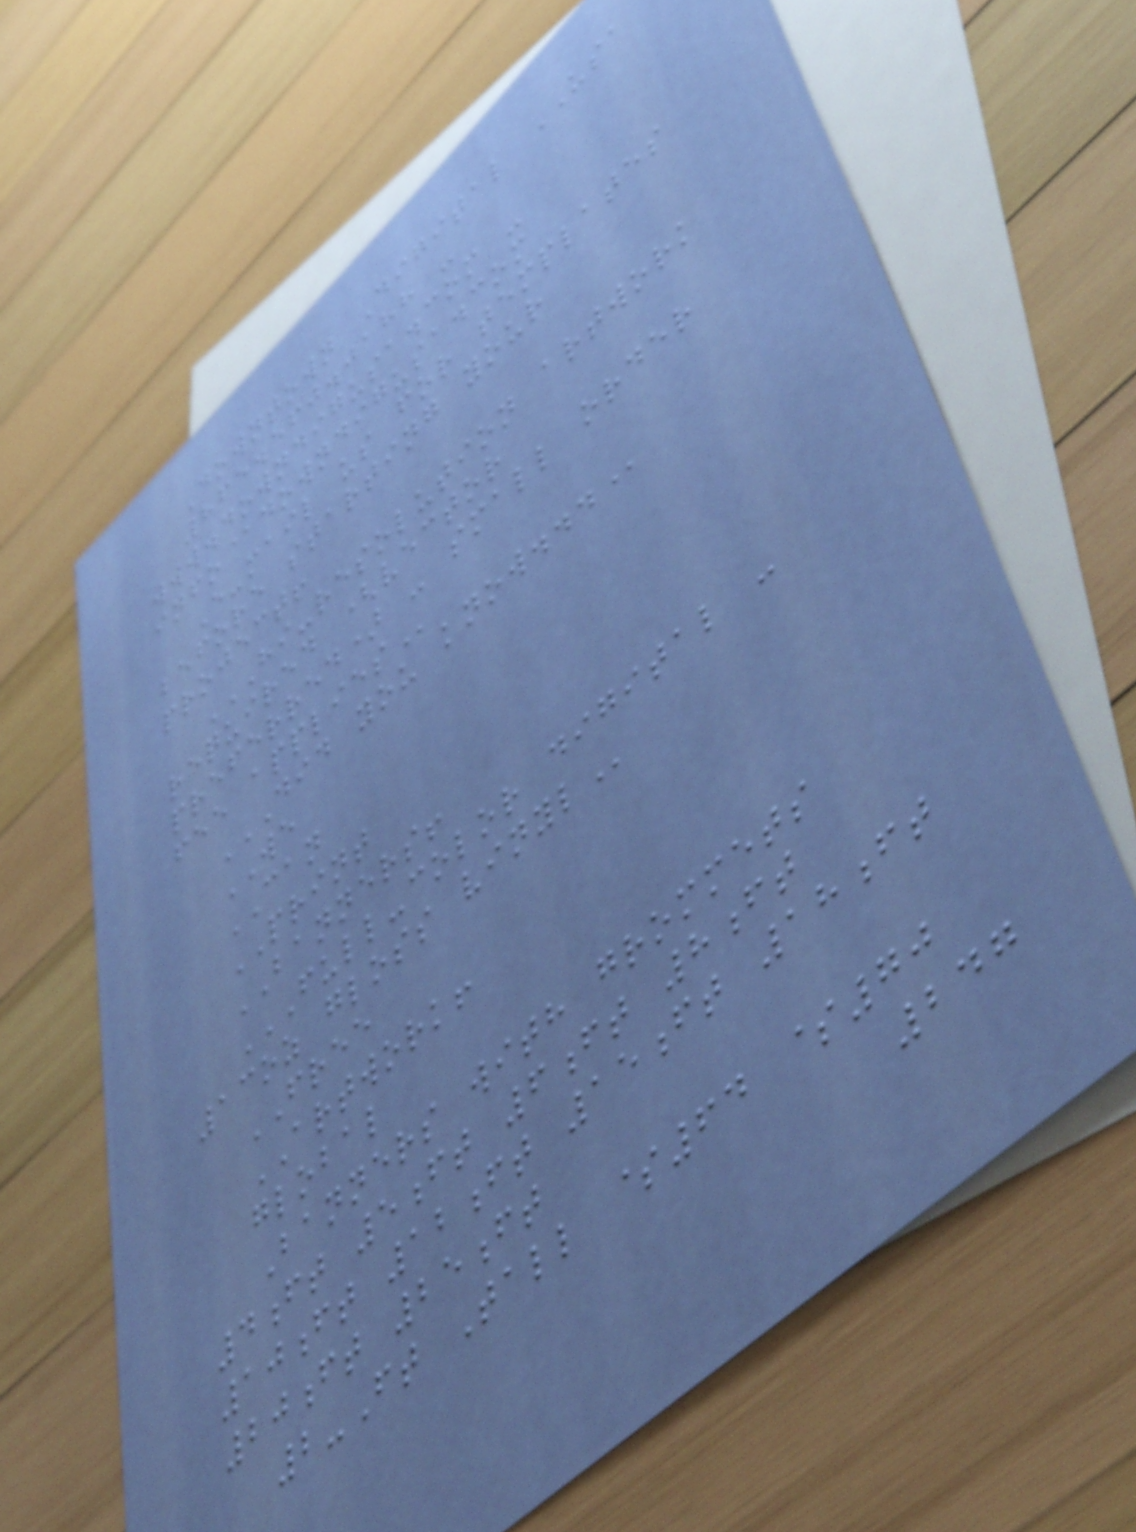Downtown Digital USA
865.560.0188 -
www.downdigusa.com -
info@downdigusa.com
E-mail us for templates
before starting your
project!
HI-RESOLUTION ARTWORK
REQUIRED (VECTOR
PREFERRED) - SMALL ORDER
FEE APPLIES
DID YOU KNOW...
WE
CAN
PRINT
BANNERS!
FULL-COLOR DIGITAL -
13OZ GLOSS VINYL
FREE
ARTWORK!
global
Banners with grommets
4ft 5ft 6ft 8ft
10ft 12ft 15ft 18ft
20ft 25ft
2-Ft Tall $64 $70
247
